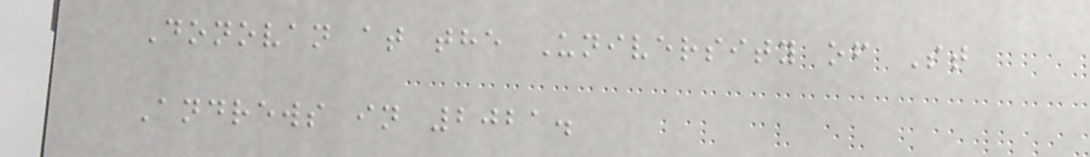Donovan at the University of St
Andrews in 2021.
